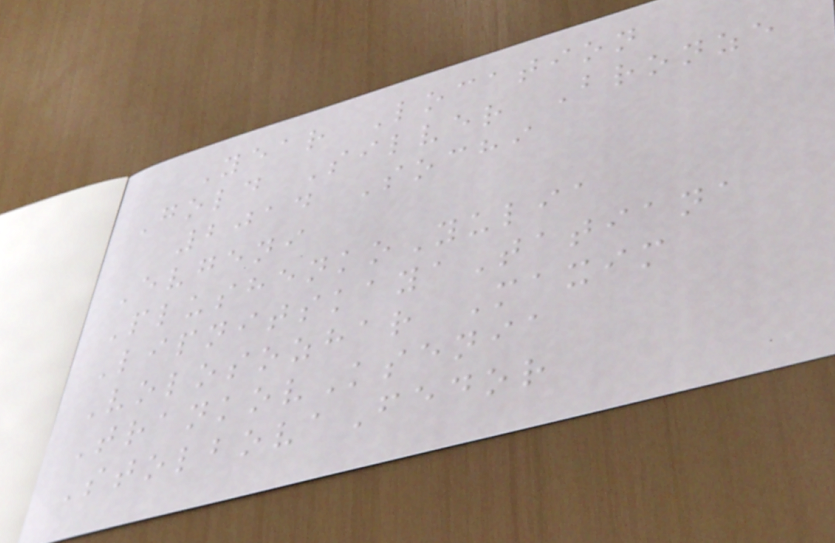Year Location
Gold Silver Bronze
2014 Sochi
Evgeni
PlushenkoYulia
LipnitskayaTatiana
Volosozhar Maxim
TrankovKsenia
StolbovaFedor
